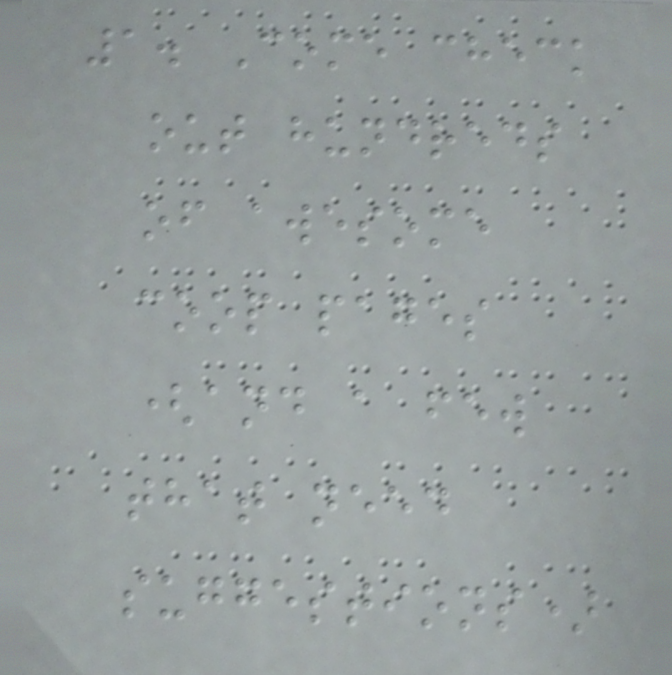1. Come check
out hundreds
of awesome
coop pages
(and a few
that need
suggestions)
